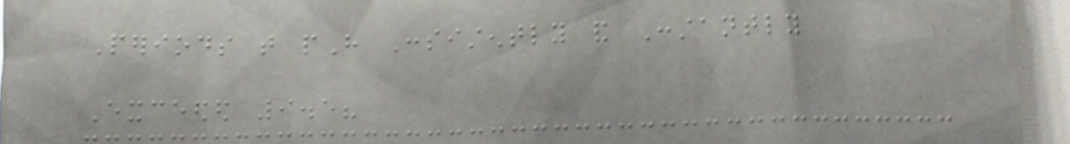Periods that pH Consistently and Constantly
Exceeded 9.5?
